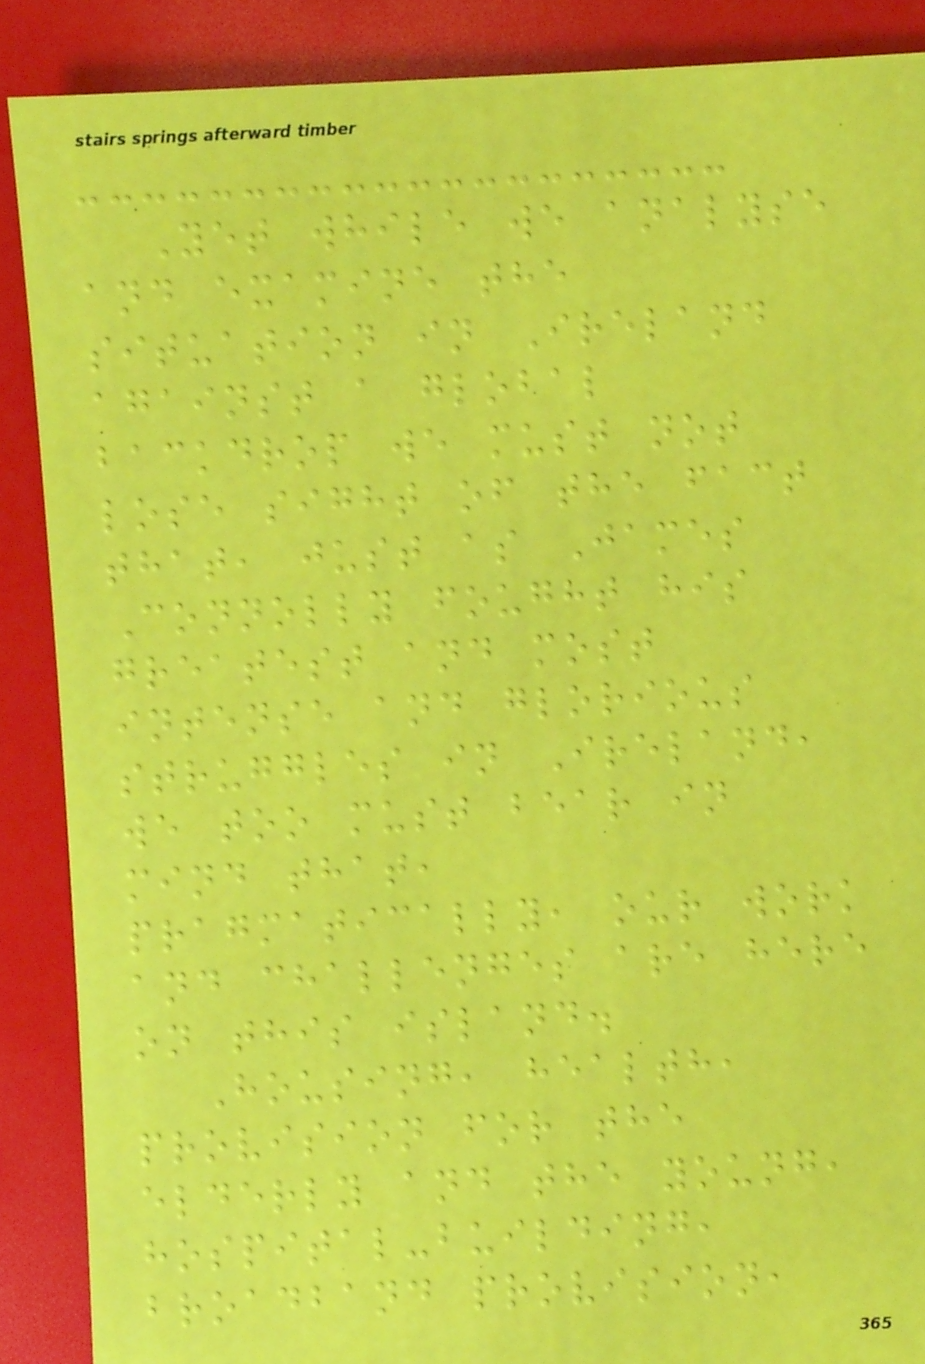Yet while we analyse
and examine the
situation in Ireland
against a global
backdrop we must not
lose sight of the fact
that, just as James
Connolly fought his
greatest and most
intense and glorious
struggles in Ireland,
we too must bear in
mind that,
pragmatically, our work
and challenges are here
on this island.
Housing, health,
provision for the
elderly and the young,
hospital-building,
broadband provision,
